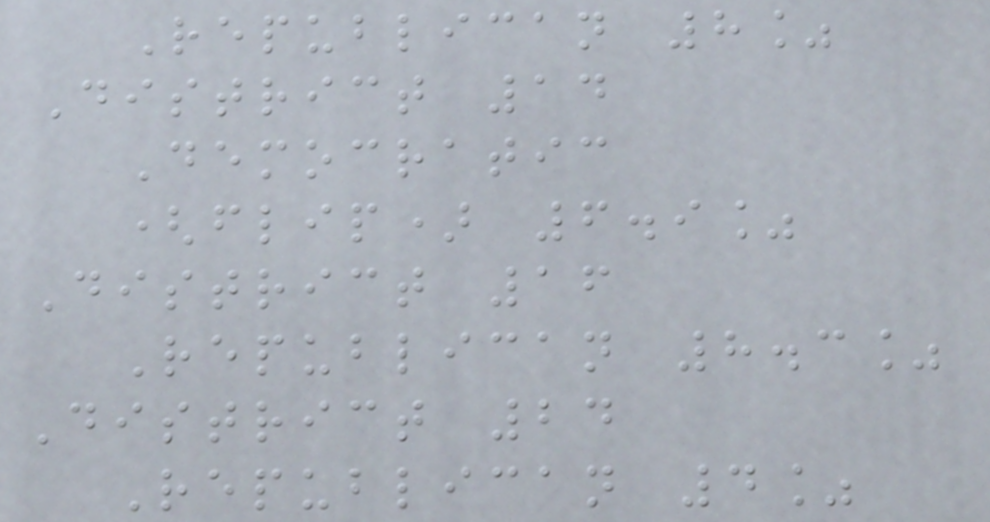Republican 8%
District 14
Democratic
(flip) 6.9%
District 16
Republican 8.3%
District 24
Republican 4%
